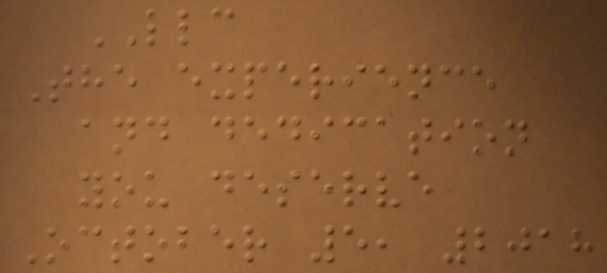LLC
The experience
and dedication
you deserve
October 5, 2018
